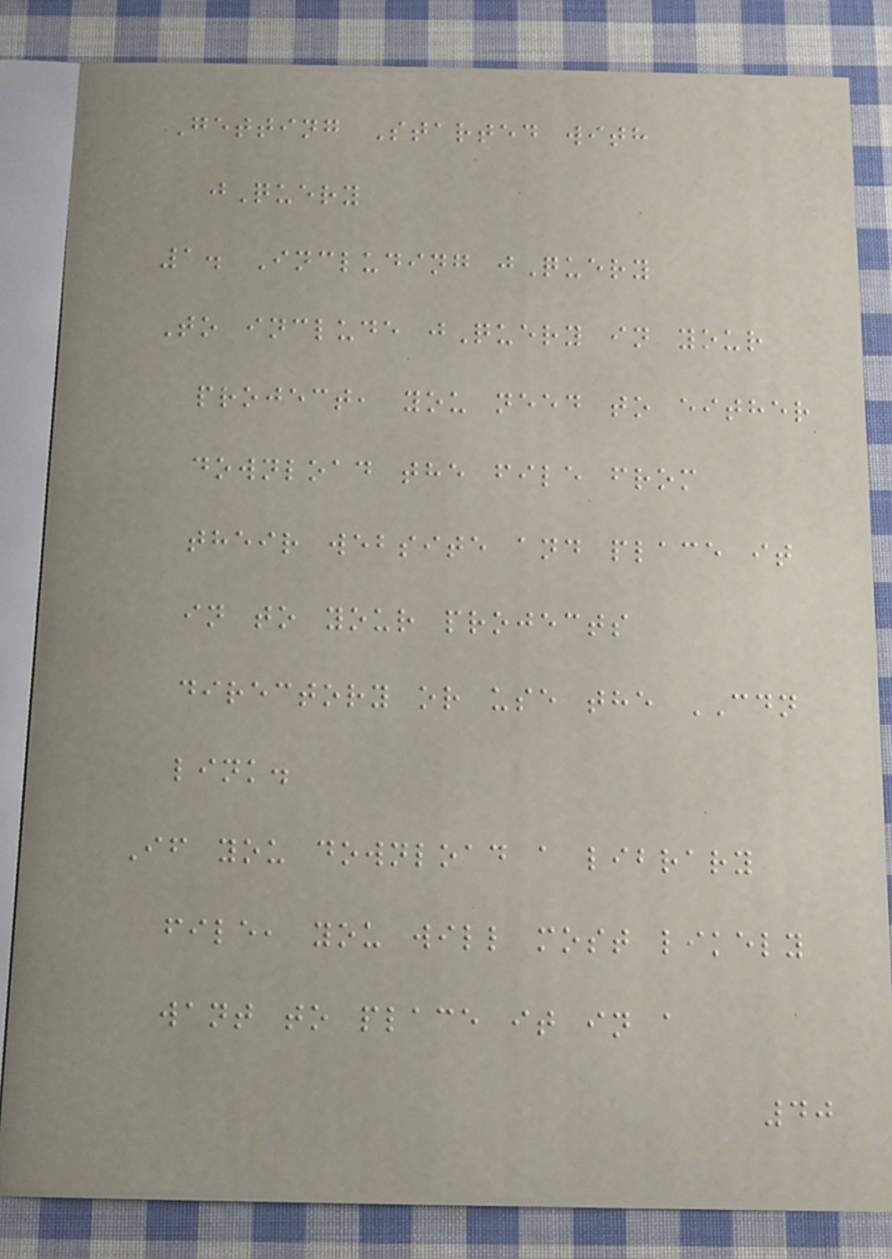Getting Started with
jQuery
1. Including jQuery
To include jQuery in your
project, you need to either
download the file from
their website and place it
in to your projects
directory or use the CDN
link.
If you download a library
file, you will most likely
want to place it in a
40
